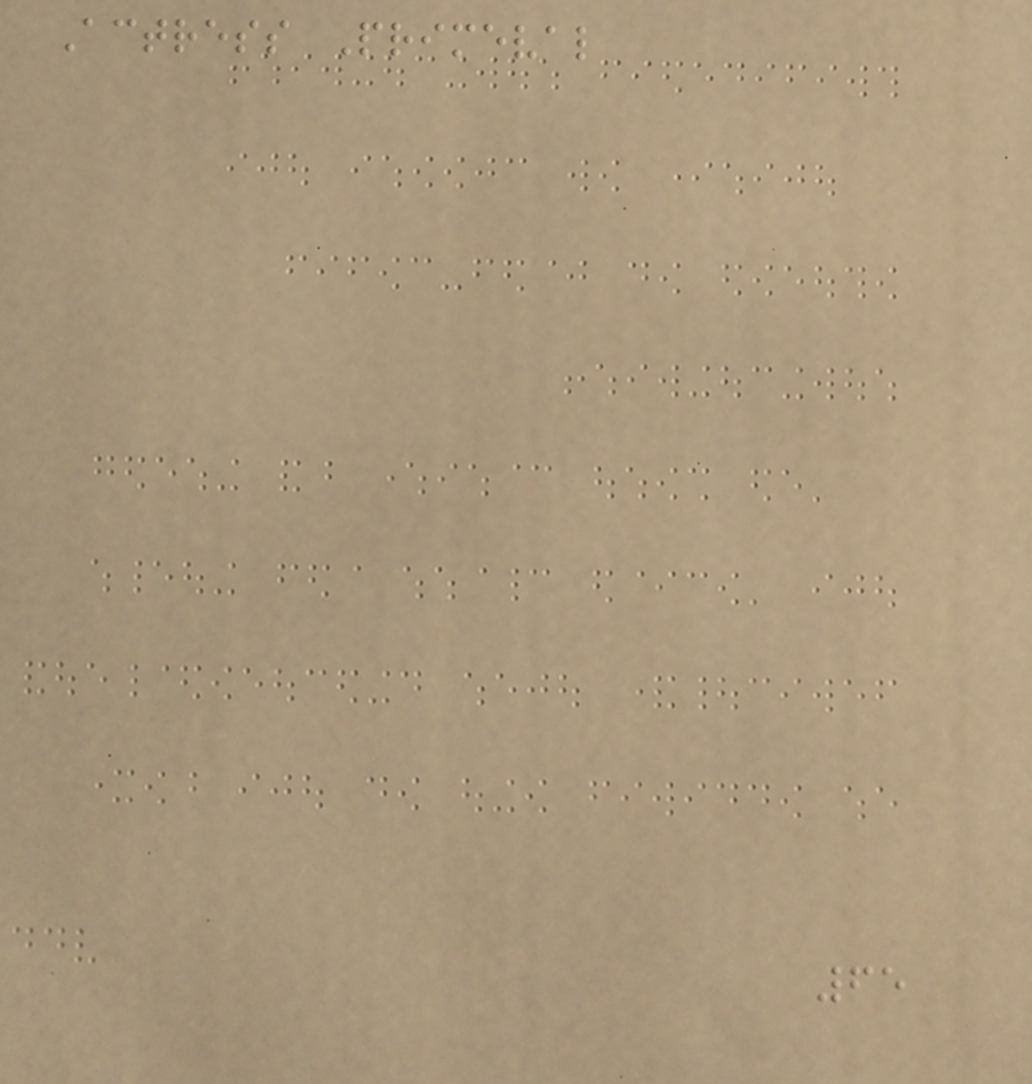Actress Primeval
65
